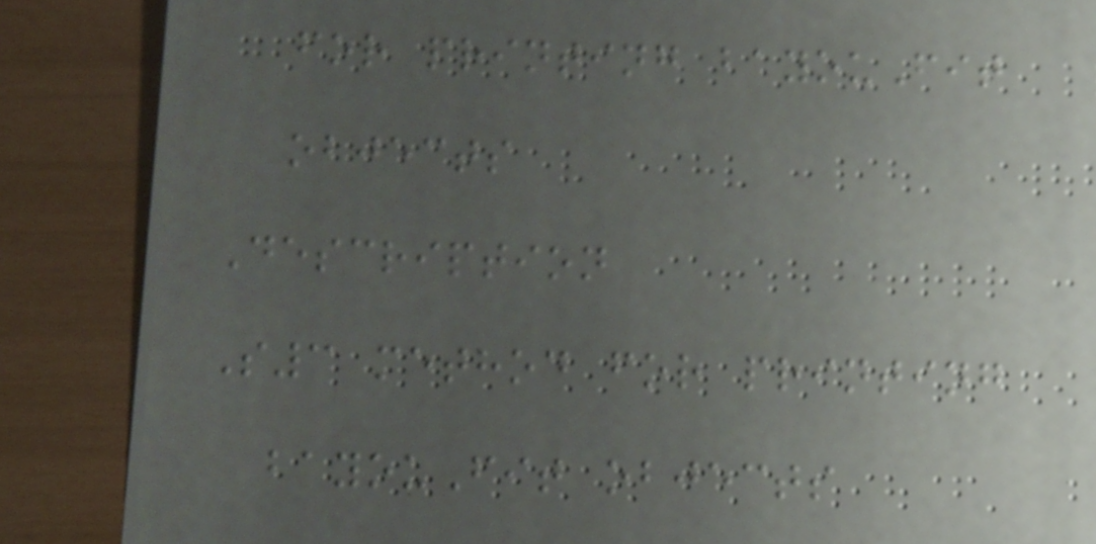for printing bayouFit
objects
Description
S3 method for printing
bayouFit objects
